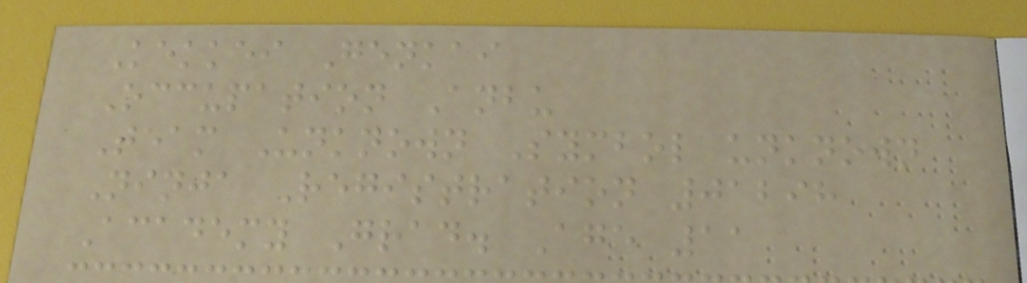Kekkei Genkai
Occupation Anbu
Team Unknown Symbol unknown
Ninja Registration 01298
Academy Grad. Age 11
